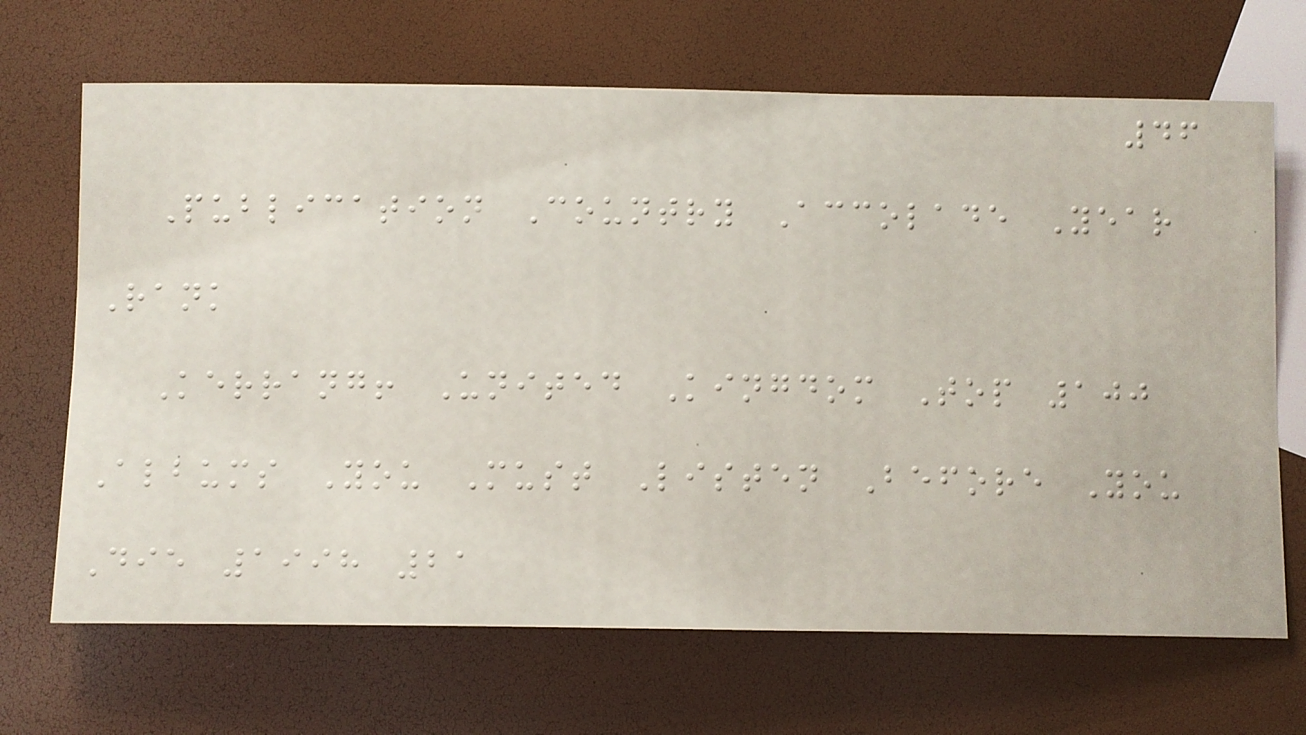46
Publication Country Accolade Year
Rank
Kerrang! United Kingdom Top 100
Albums You Must Listen Before You
Die 1998 21
